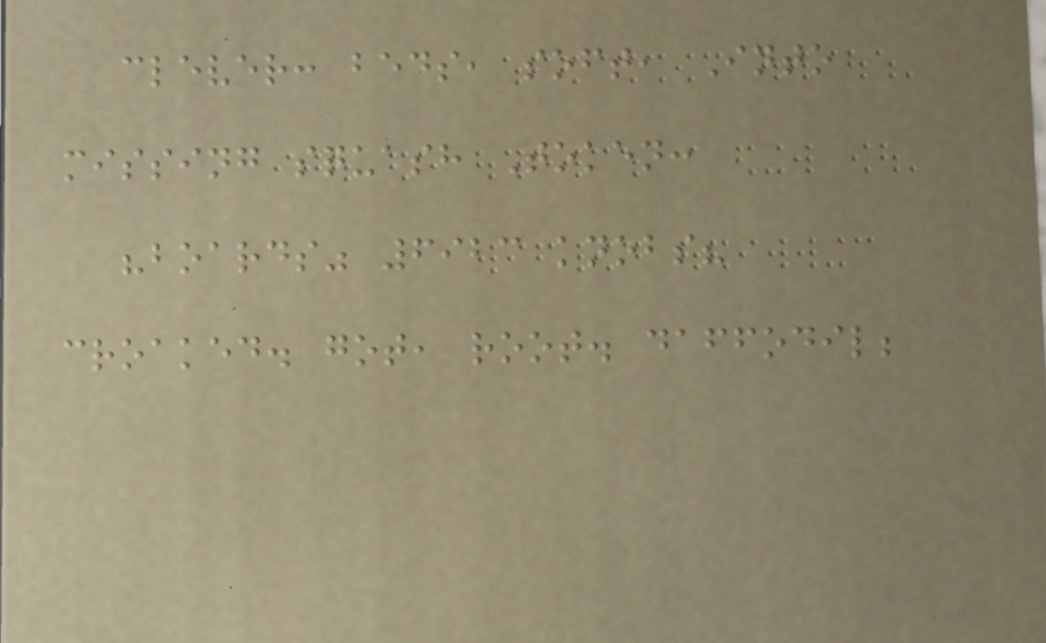clever: beds, soft, Into
missing squash Token:
"boards" 6923 knobs?
croaked. got, root. daffodil;
